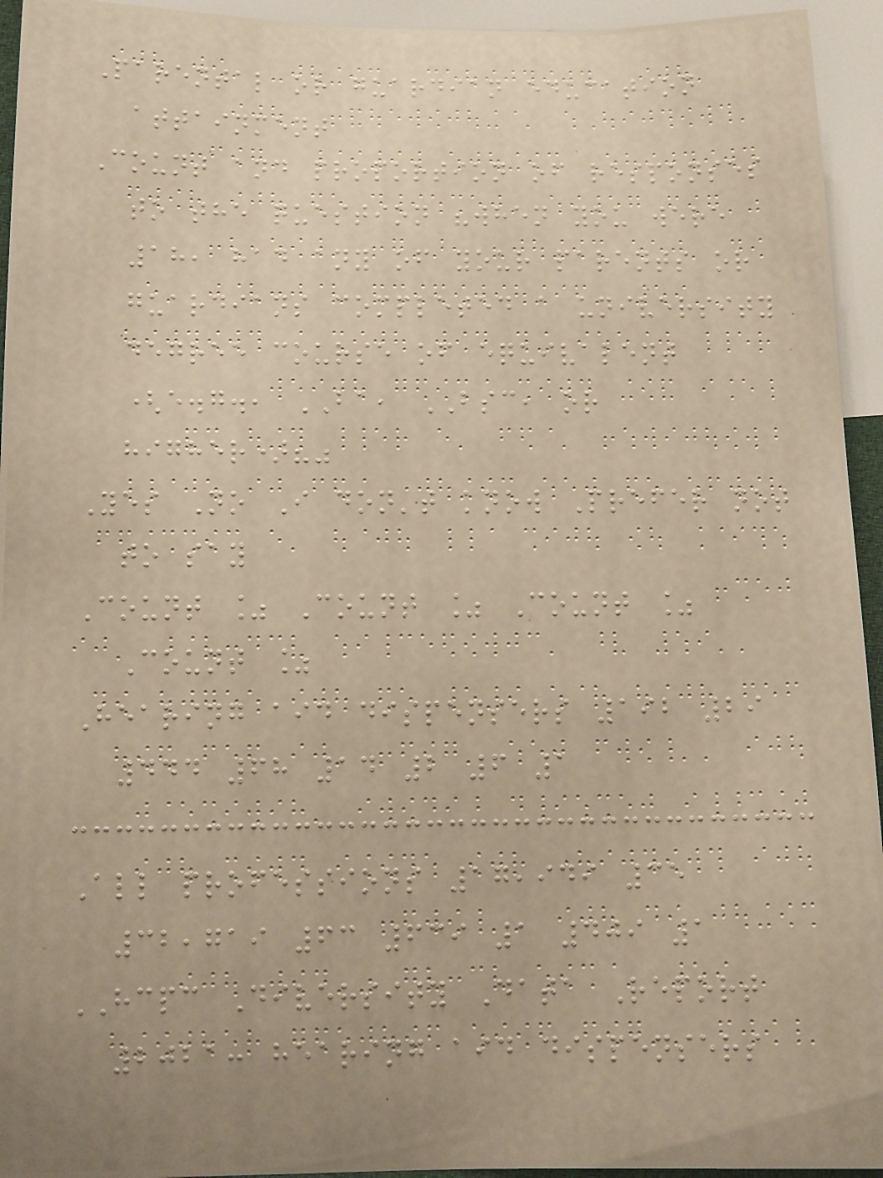Parental or guardian education
attainment
Count and proportion of responses
to the question "when you were
18, had any of your parents or
guardians completed a university
degree course of equivalent
(e.g., BA, BSC, or
higher)?"
Yes No I don't know Prefer not
to say
Count % Count % Count %
Count %
Hearing aid dispensers 192 29
444 68 14 2 6 1
All professions 17,949 35
32,719 63 639 1 409 1
HCPC Diversity Data Report
2021: hearing aid dispensers
